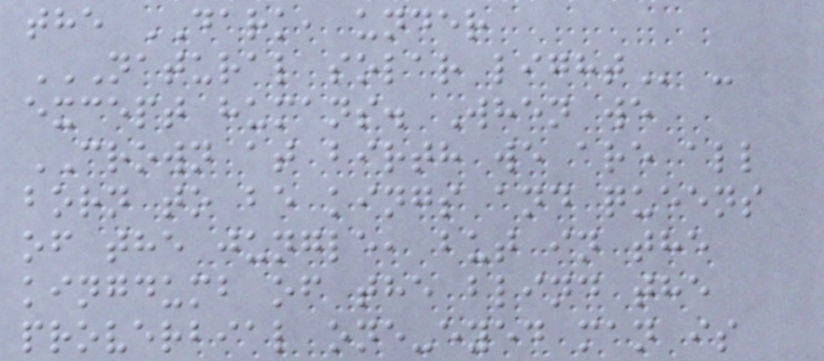the DARK, under
NATURAL SOLAR LIGHT -
except humans. When we
CROWN at birth we are all
born to be kings and queens
of the jungle, but in the
kingdumb of the blind the
proverbial one-eyed man is
